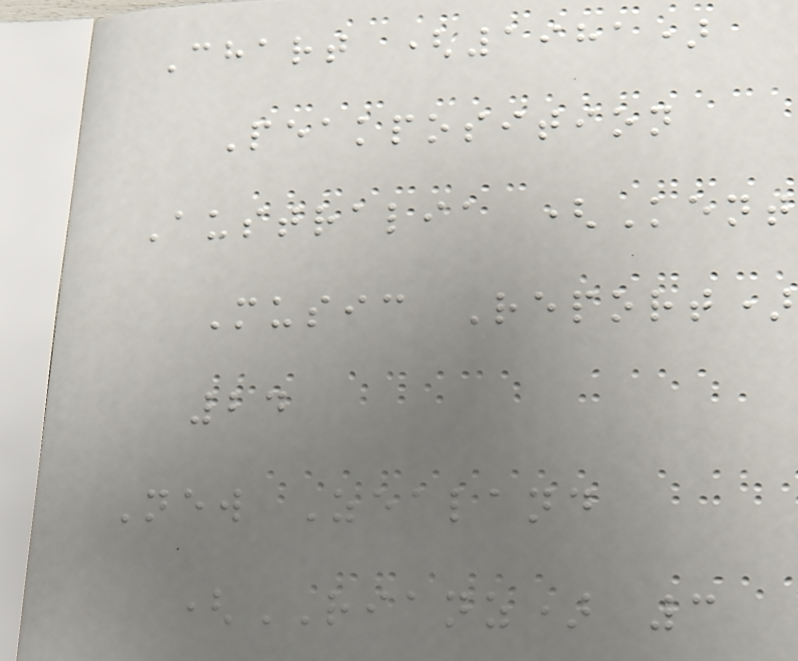Chart (1981)
Peakposition
Australia (Kent
Music Report)
24
New Zealand
(RIANZ) 3
